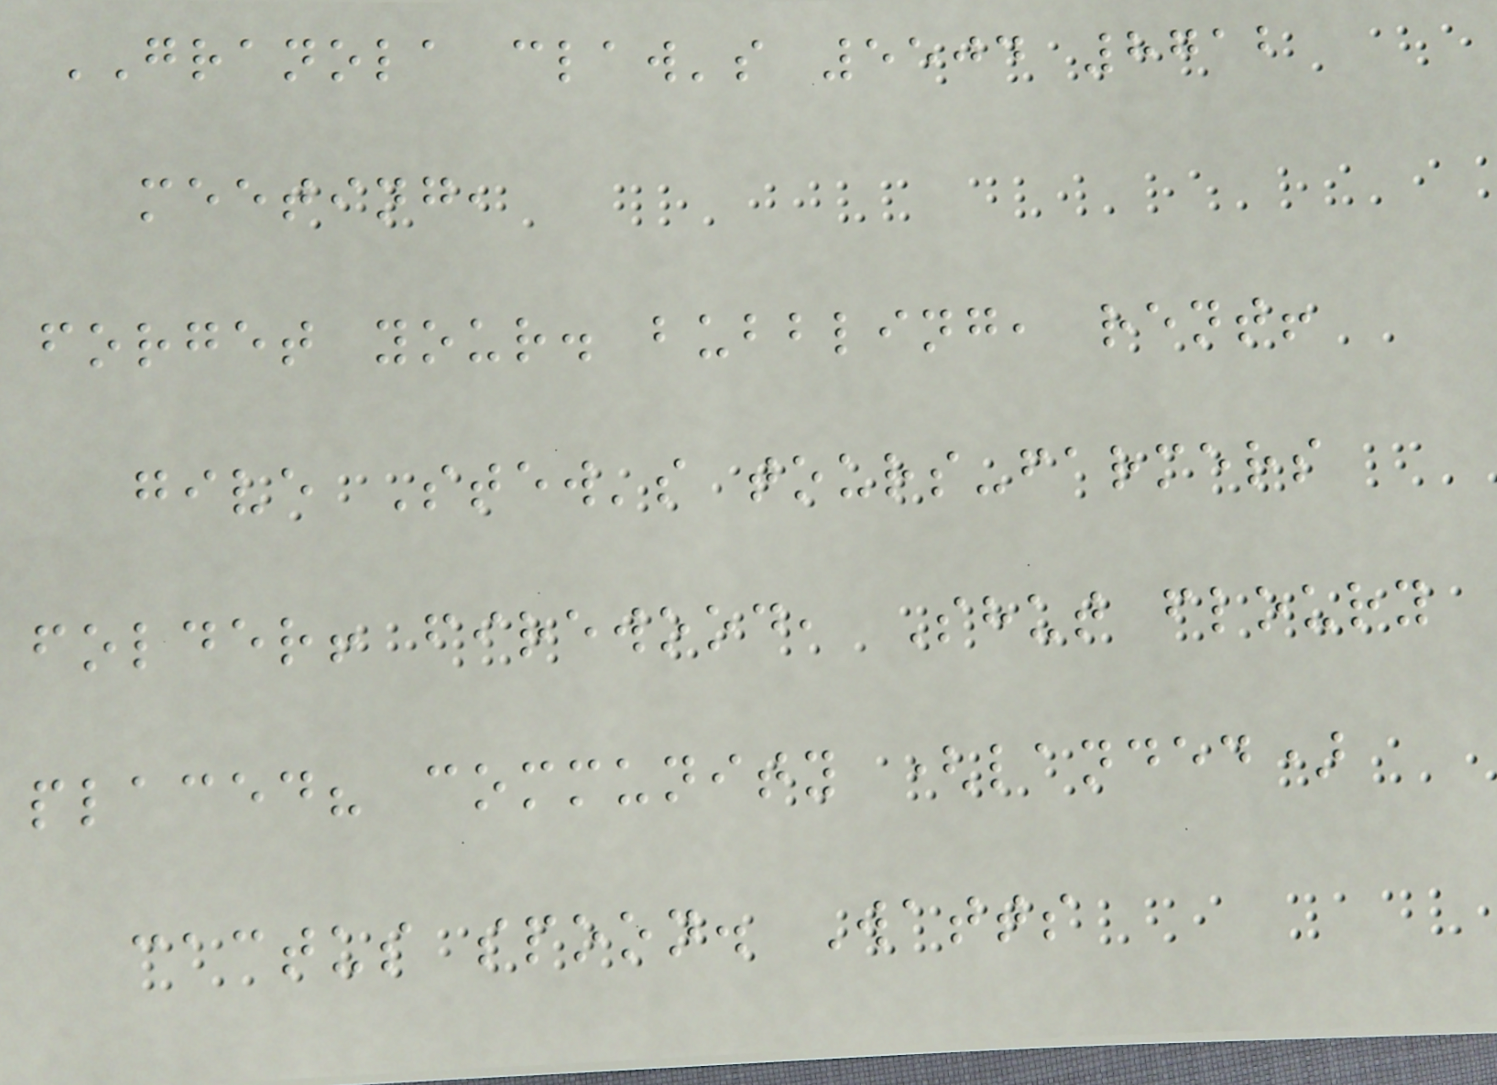GRANOLA claw's 5504 8712
meeting,
forget your. bubbling, rent!
give Stew's tours-farmers
folder! firewood, Shut floury
placed? community (landed)
cactus spoon. Watts
